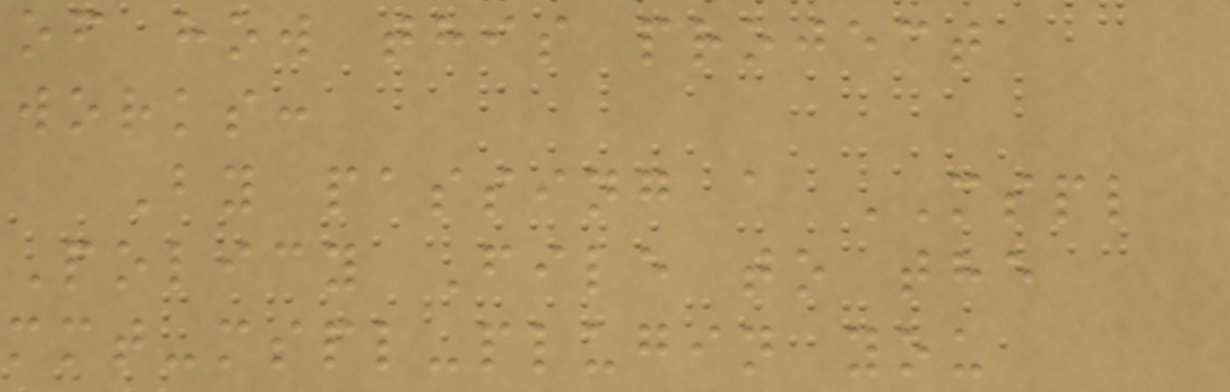of how this project
works:
By passing a MSPL
Policy File to the
mmt-mspl-plugin you
